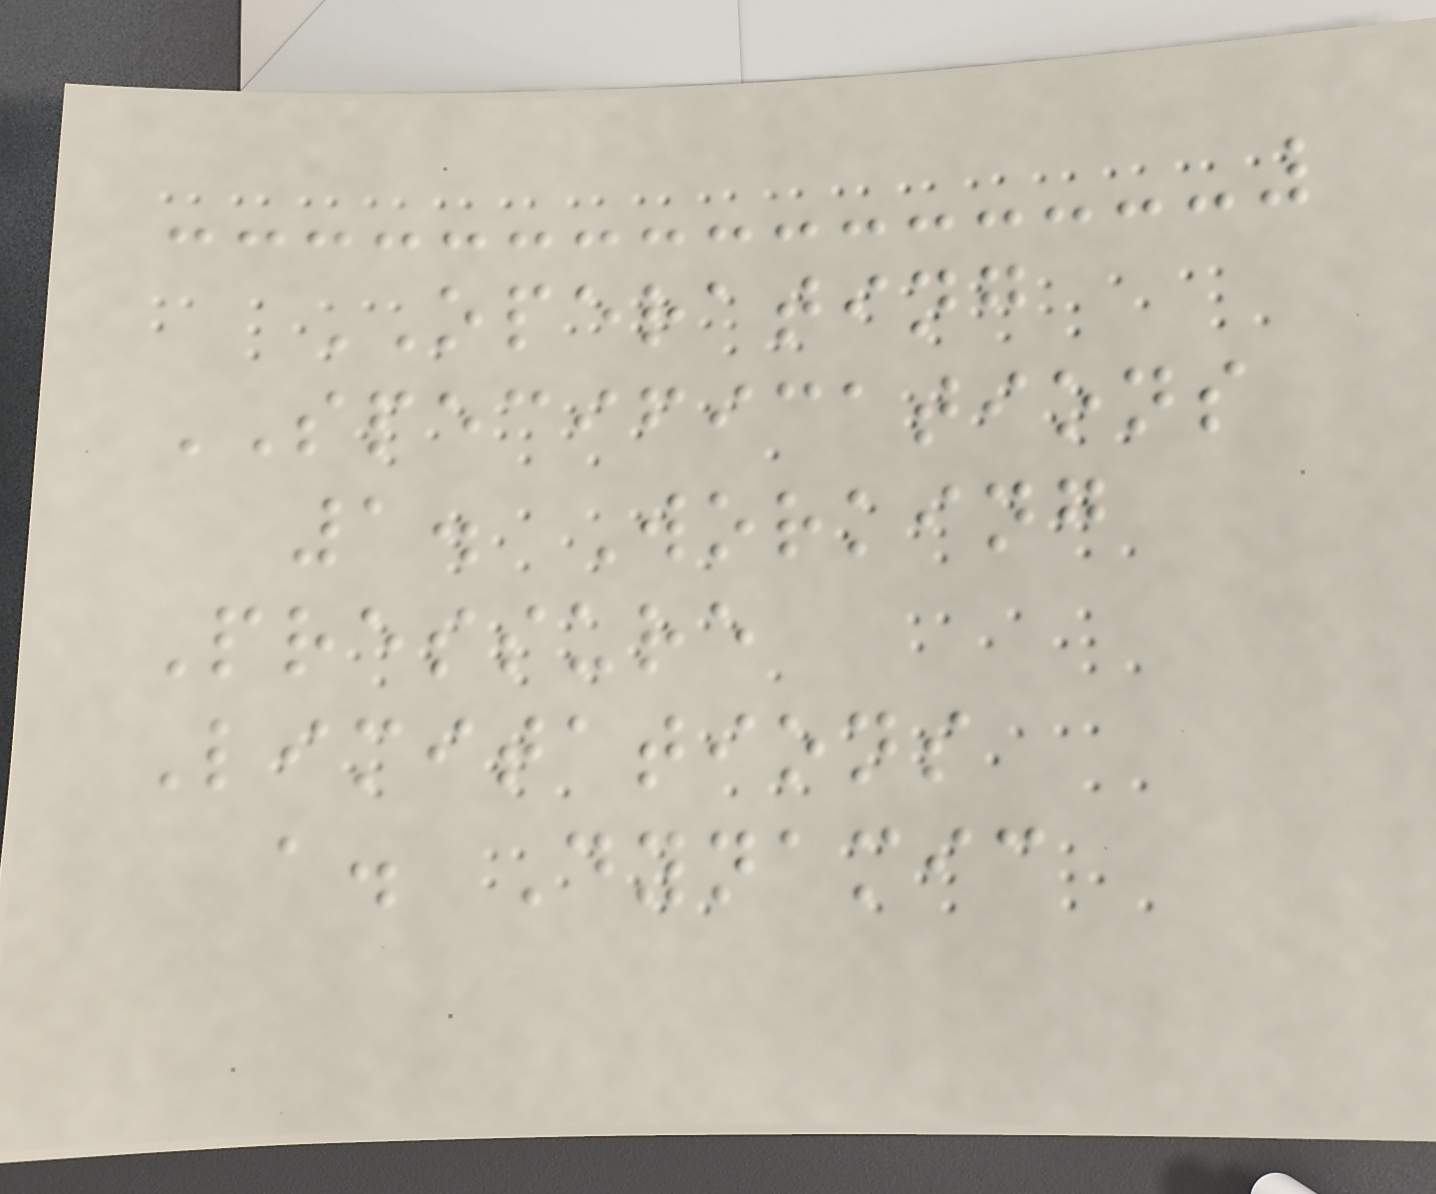OPERATING
SPECIFICATIONS
1. Working
Pressure
Limitations
a. Dynamic
